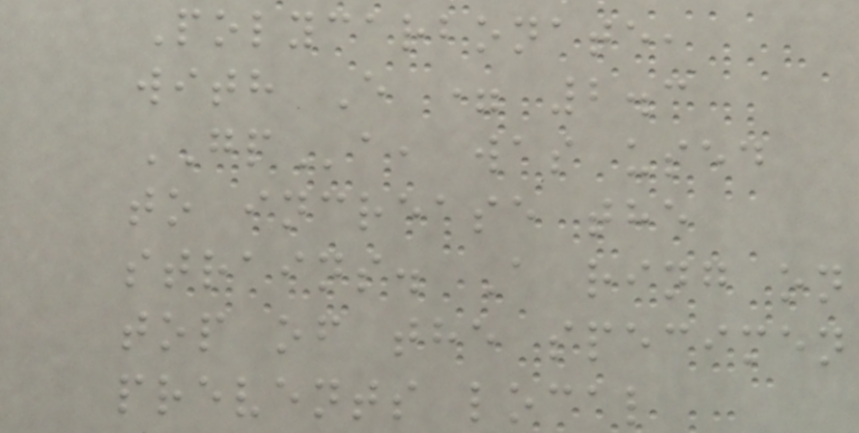Polycarbonate,
with E = 2.3
GPa, was used
to increase the
strains. A ring on
top of the specimen
prevents local
